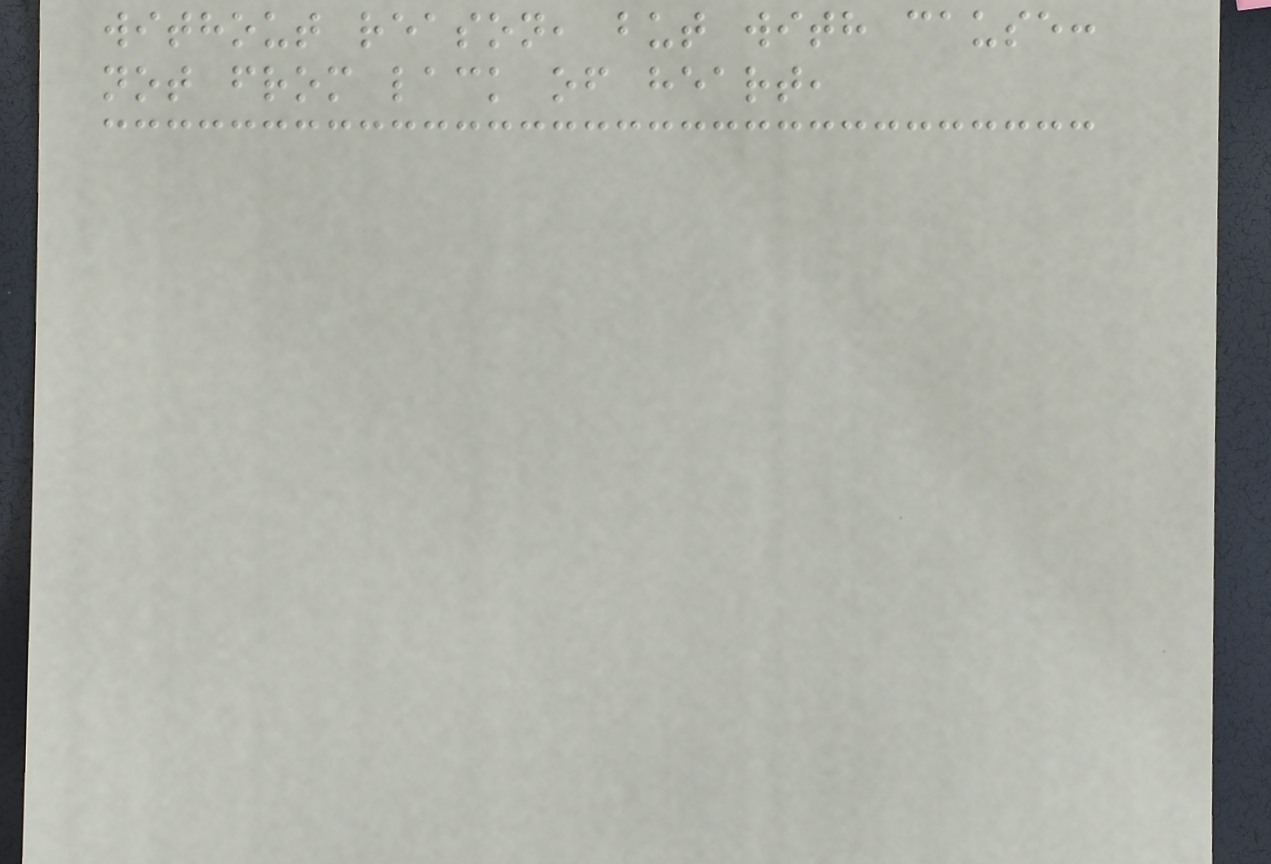without reason, but with cause:
not from lack of heart,
